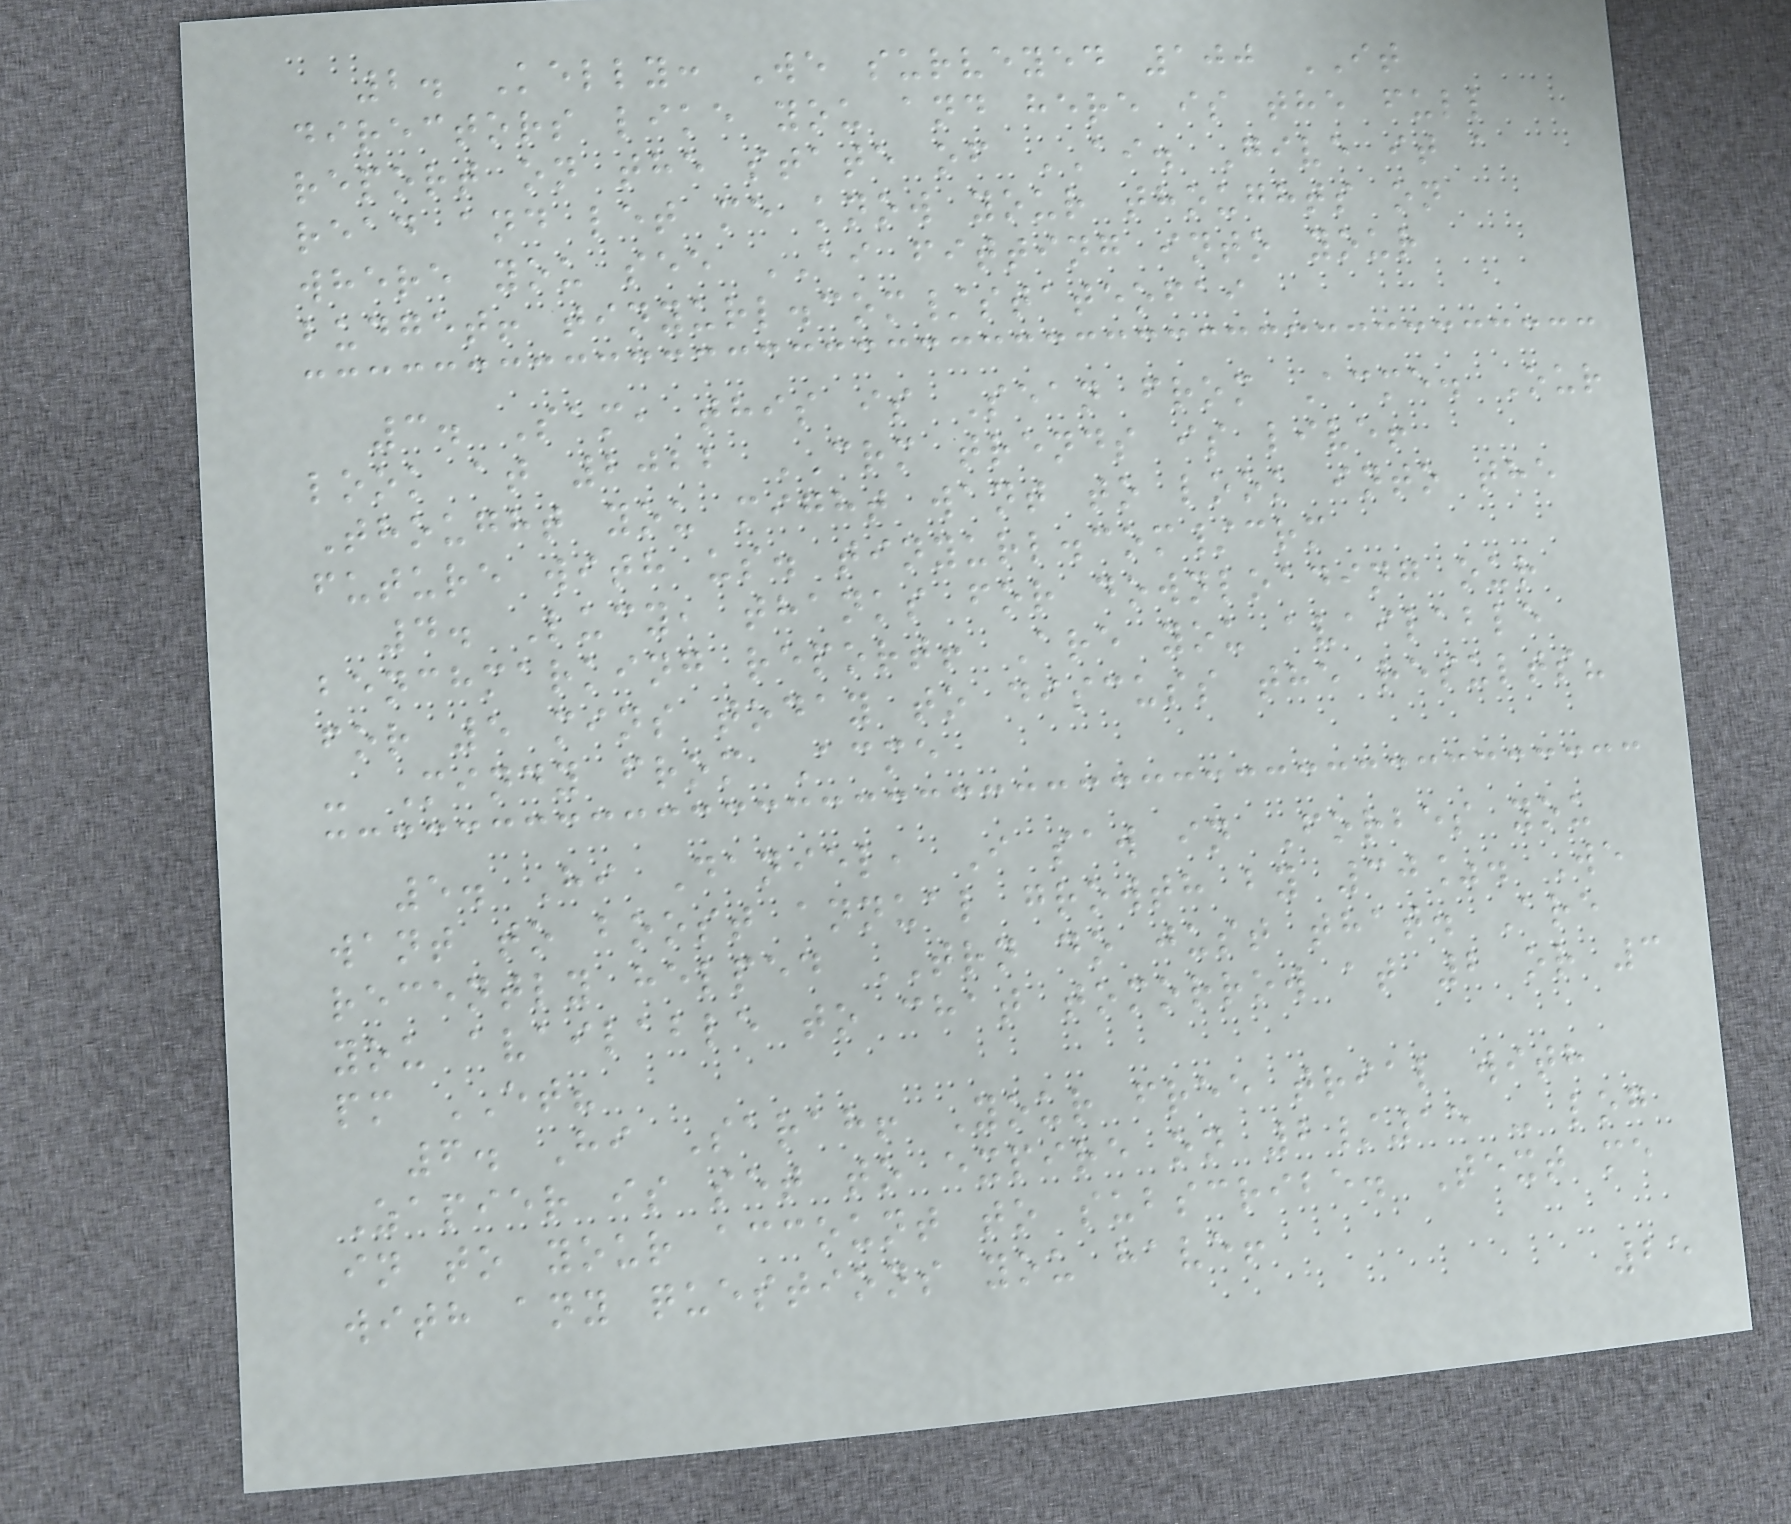2. Kelly: We surveyed 100 IT
directors like you and here is the full
report on the state of AI. Give it a
read and let me know your thoughts on
where you see AI fitting into your
budget! tinyurl.com/stateofai
3. Sam, this is Sean from Acme. Our
look at 2022 CRM trends is live!
Thought you might want to look into the
future with us. tinyurl.com/crm
4. Lucy, thanks for downloading our
benchmarking report! Are you available
for 5 mins today to discuss the results?
- Mindy from Acme
5. Hi Daniel, I saw in Forbes you
want to boost annual growth by 30%. We
recently helped TRN do just that. Are
you available to chat tomorrow at 2 or 3
pm ET?
6. Hi Sarah! Your free trial with
Zapier is set to expire on 2/15 - log
in to your account to subscribe. Text me
with any questions you have!
25
